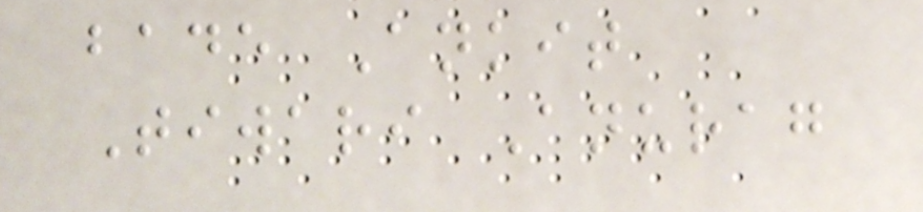bade Ankit
Tiwari Anurag
